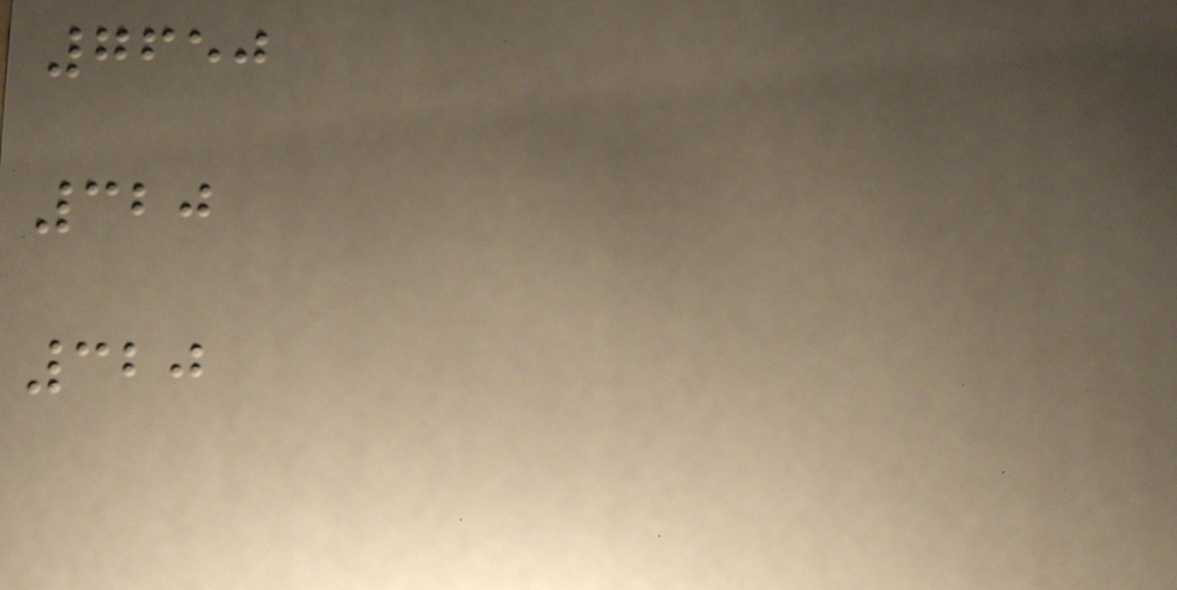7650
320
320
